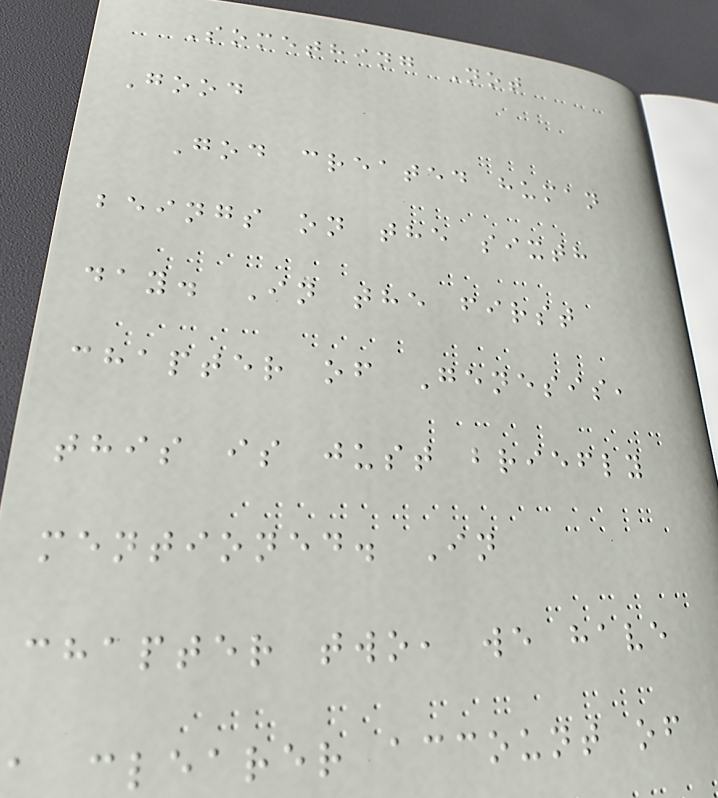Something Not
Good
God created human
beings on the sixth
day. In the first
chapter of Genesis,
this is just briefly
mentioned. In
chapter two, we have
a clearer account of
